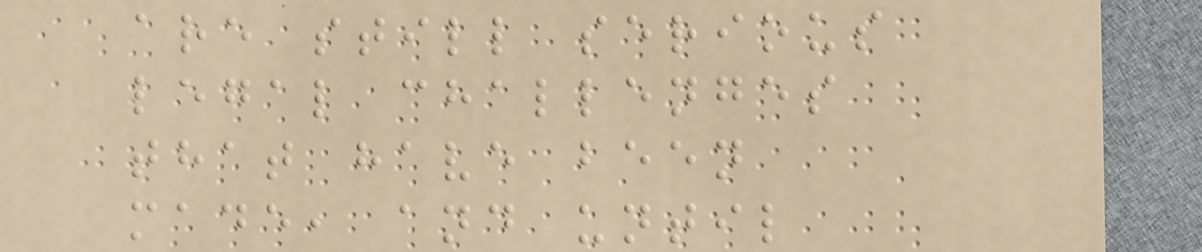are still serious
legal challenges
that have been
made, and until
